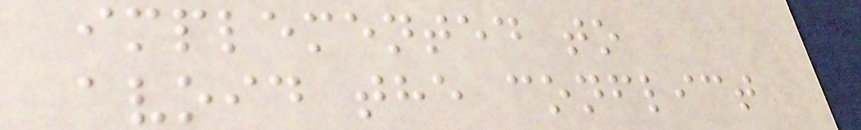implemented to
avoid the conflict
